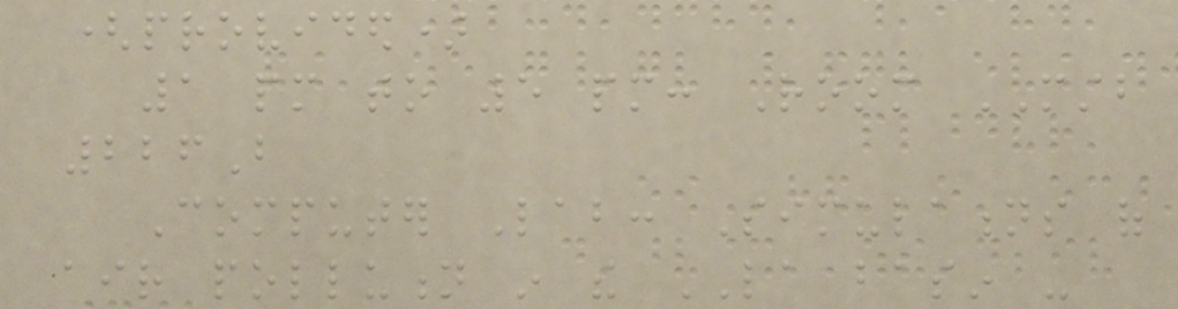(provided)
1 pm to 5 pm: Room MSTB
226B
Computer Lab: Simulations of
air pollution in the LA basin -
